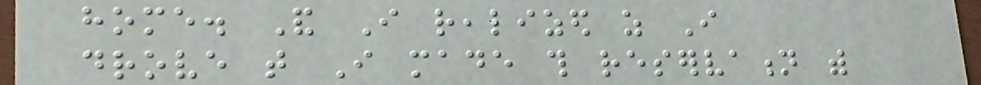home. And I realized as I
drove that I made this reservation with
